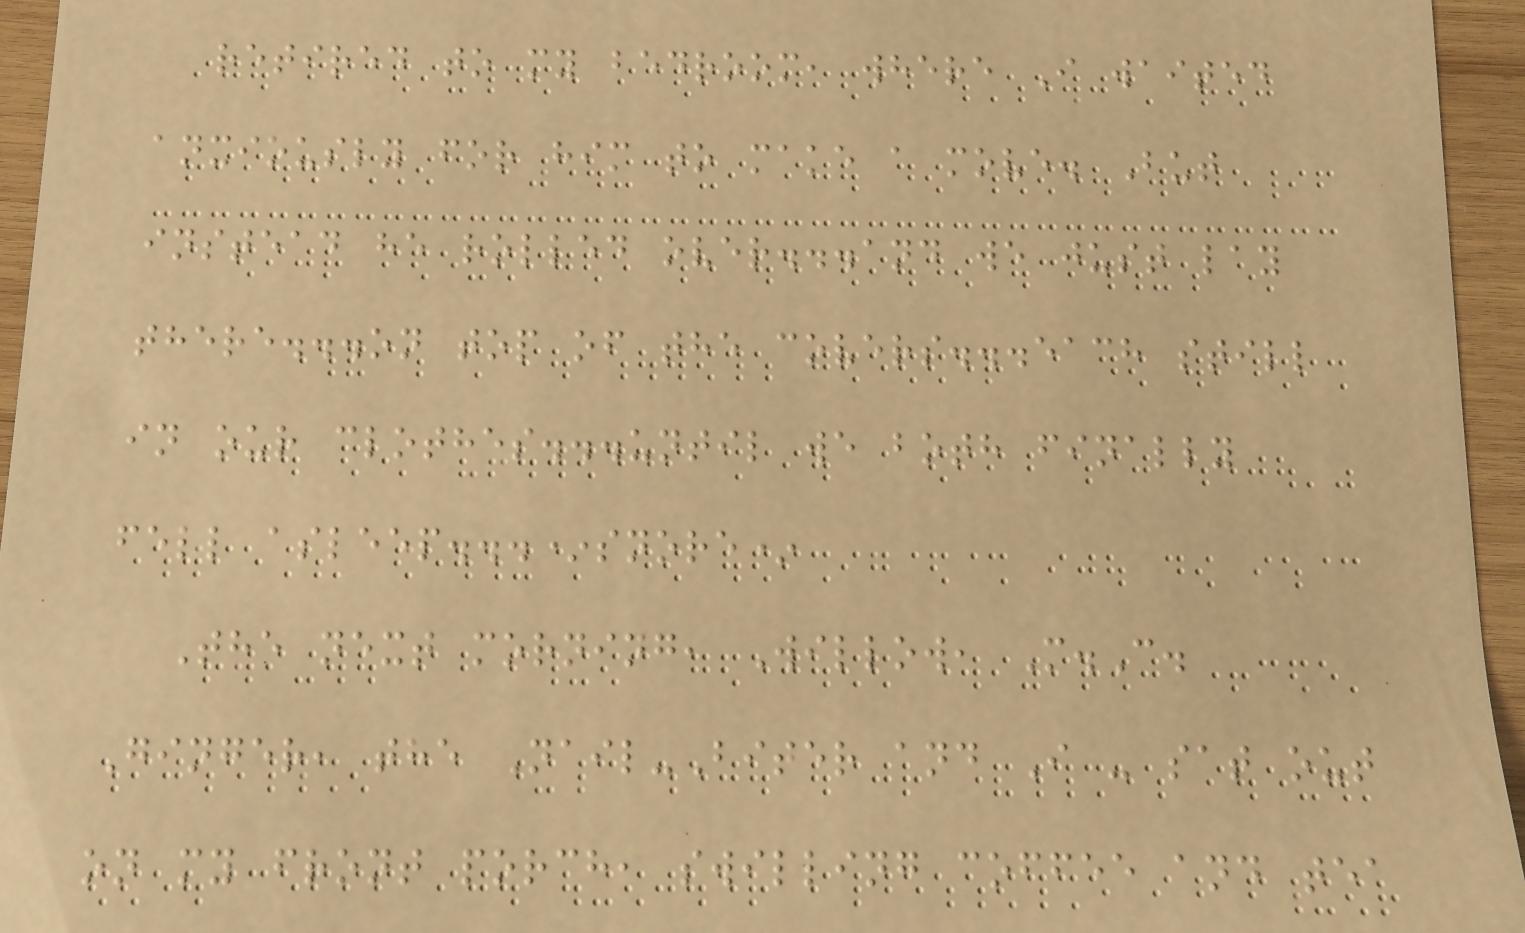retired to my bedroom, where I waited
anxiously for him to make a move. But
instead he rolled over...and we just lay
there...on top of the covers...each still
in our clothes...until we both finally
fell asleep...*snore*
The next morning, Willow, M.C.
Ginger, the Nail-Biter and I - sat out
on my front porch, swilling coffee and tea
